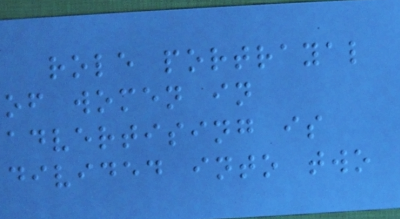role portrayal
of women in
advertising is
divided into two
